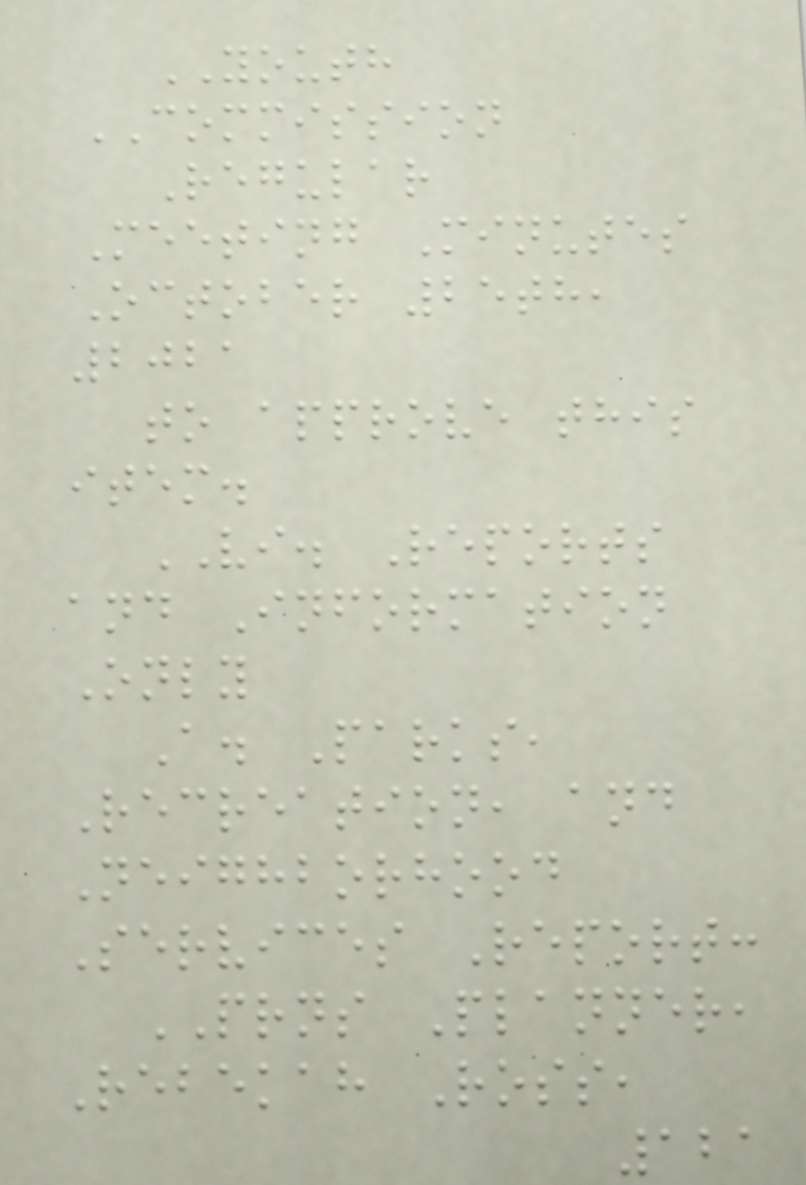YOUTH
COMMISSION
Regular
Meeting Minutes
October 25th,
2021
to approve this
item.
VI. Reports
and Information
Only
A. Parks,
Recreation, and
Neighborhood
Services Report:
PRNS Planner,
Rebekah Ross,
121
